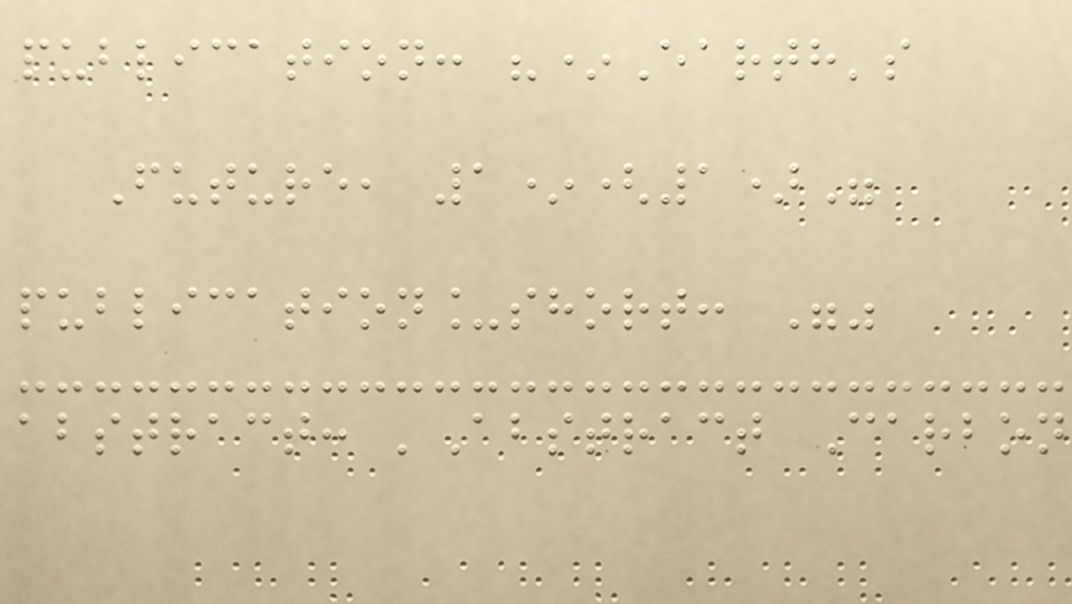publication: "*Earth's
Future, 1*(1)"
publication_short: ""
abstract: 'Abstract Carbon
